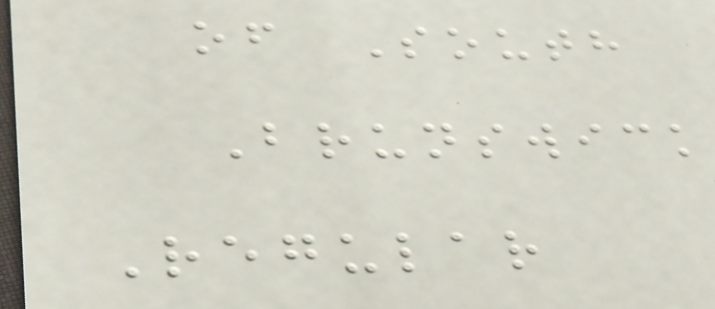of South
Brunswick
Regular
